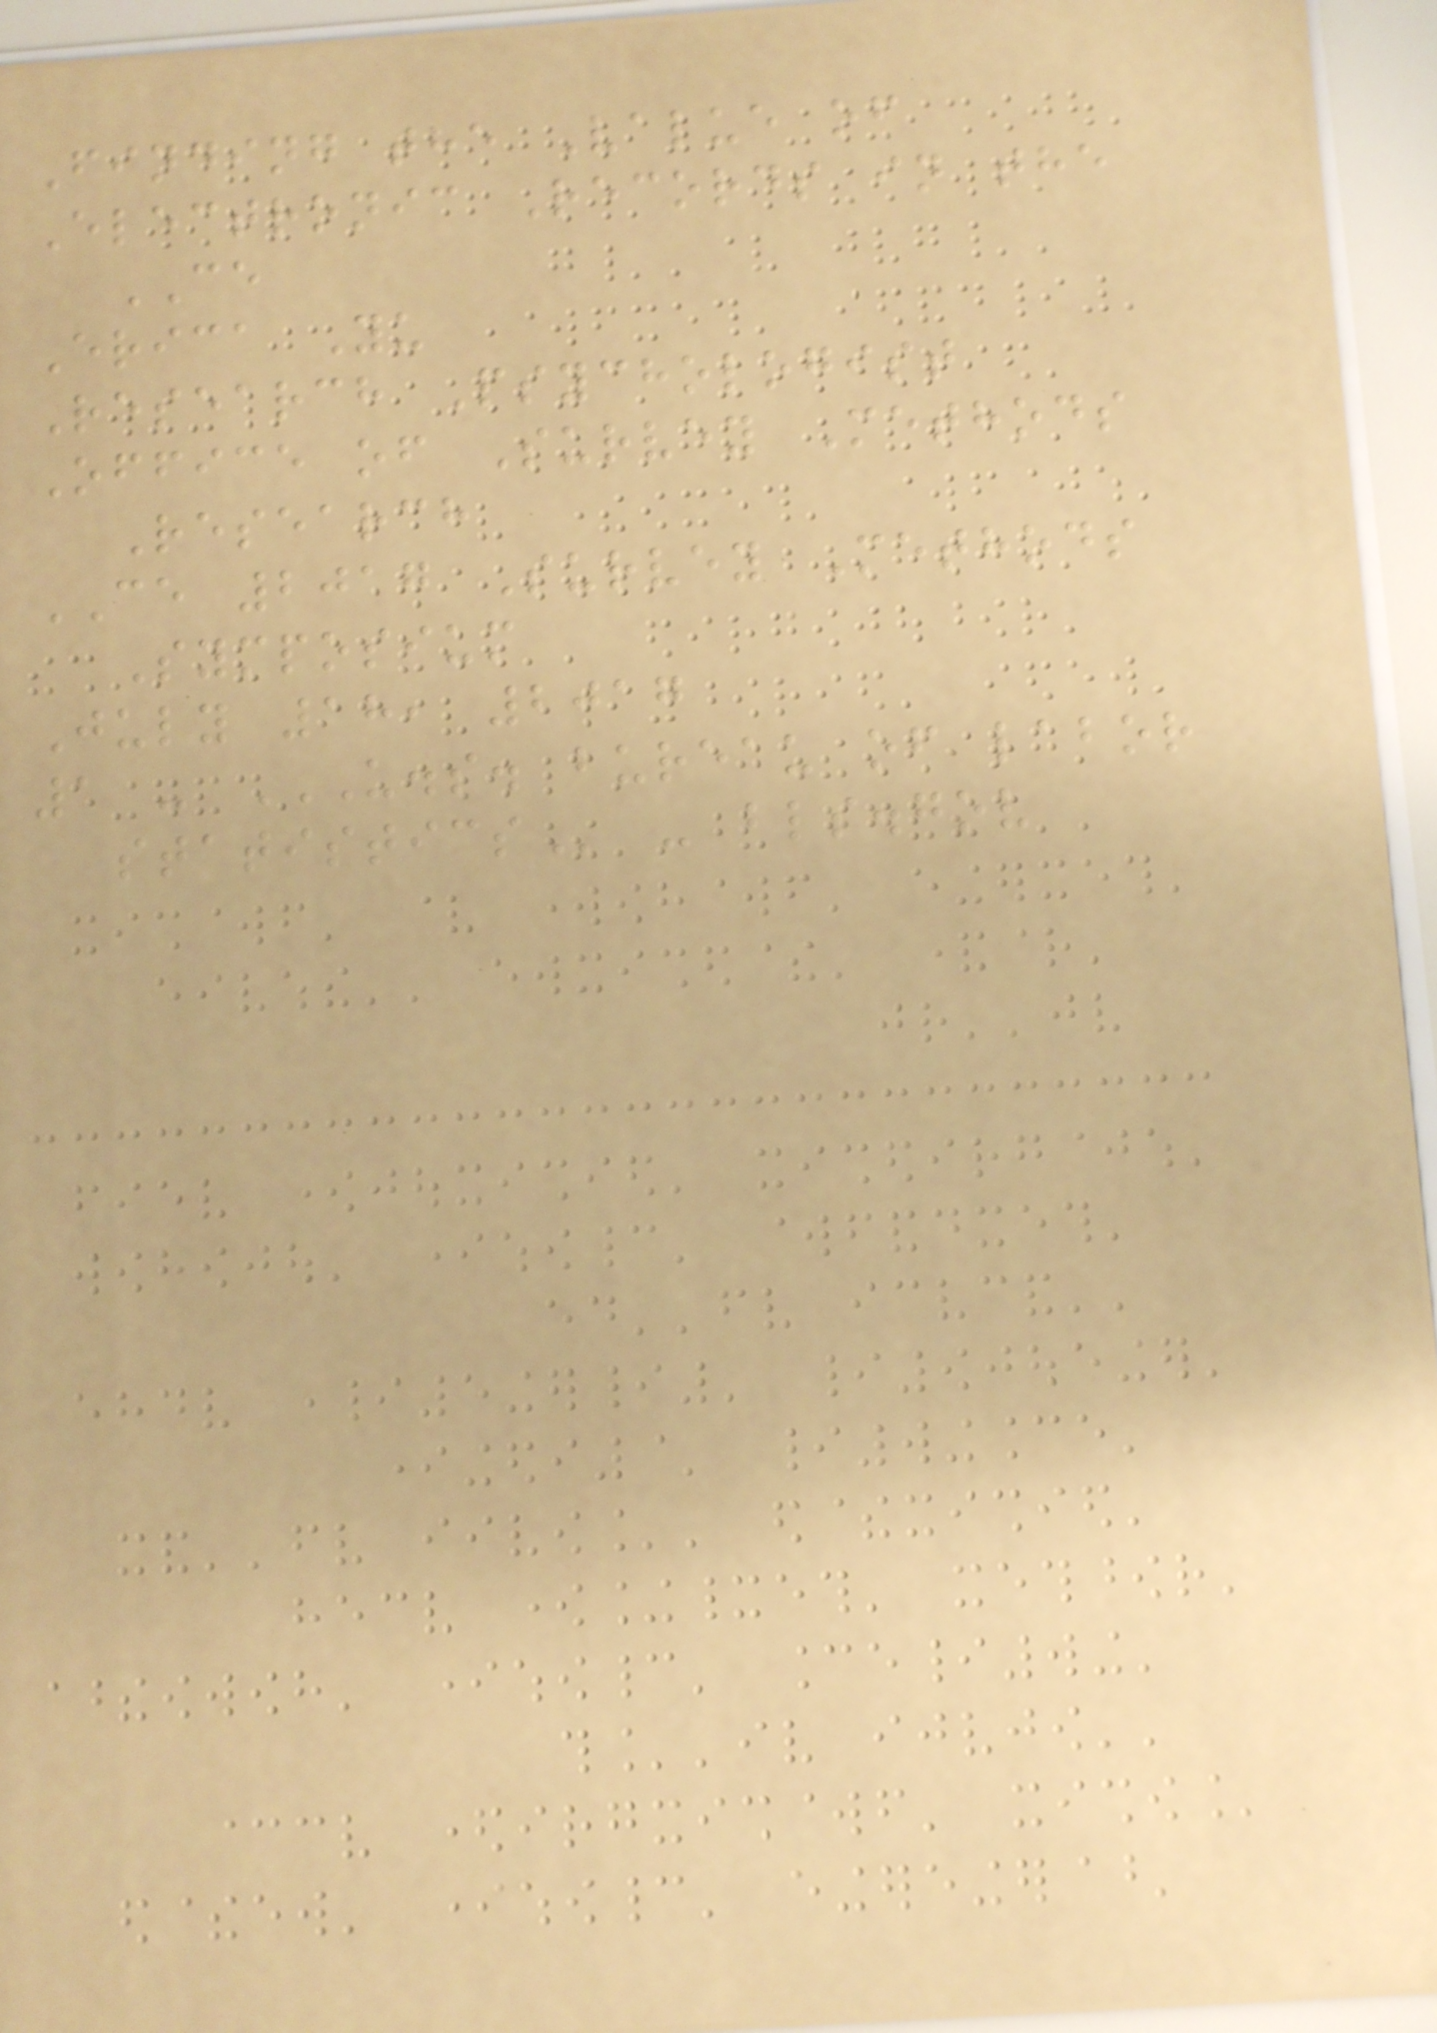Finding the Value of
Electronic Records in the
CE
Erica Yu
Research Psychologist
Office of Survey Methods
Research
CE 2017 Survey Methods
Symposium
July 18, 2017
1 - U.S. BUREAU OF LABOR
STATISTICS - bls.gov
